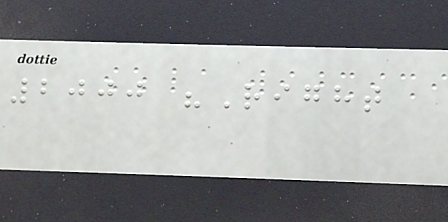2000 "Right
